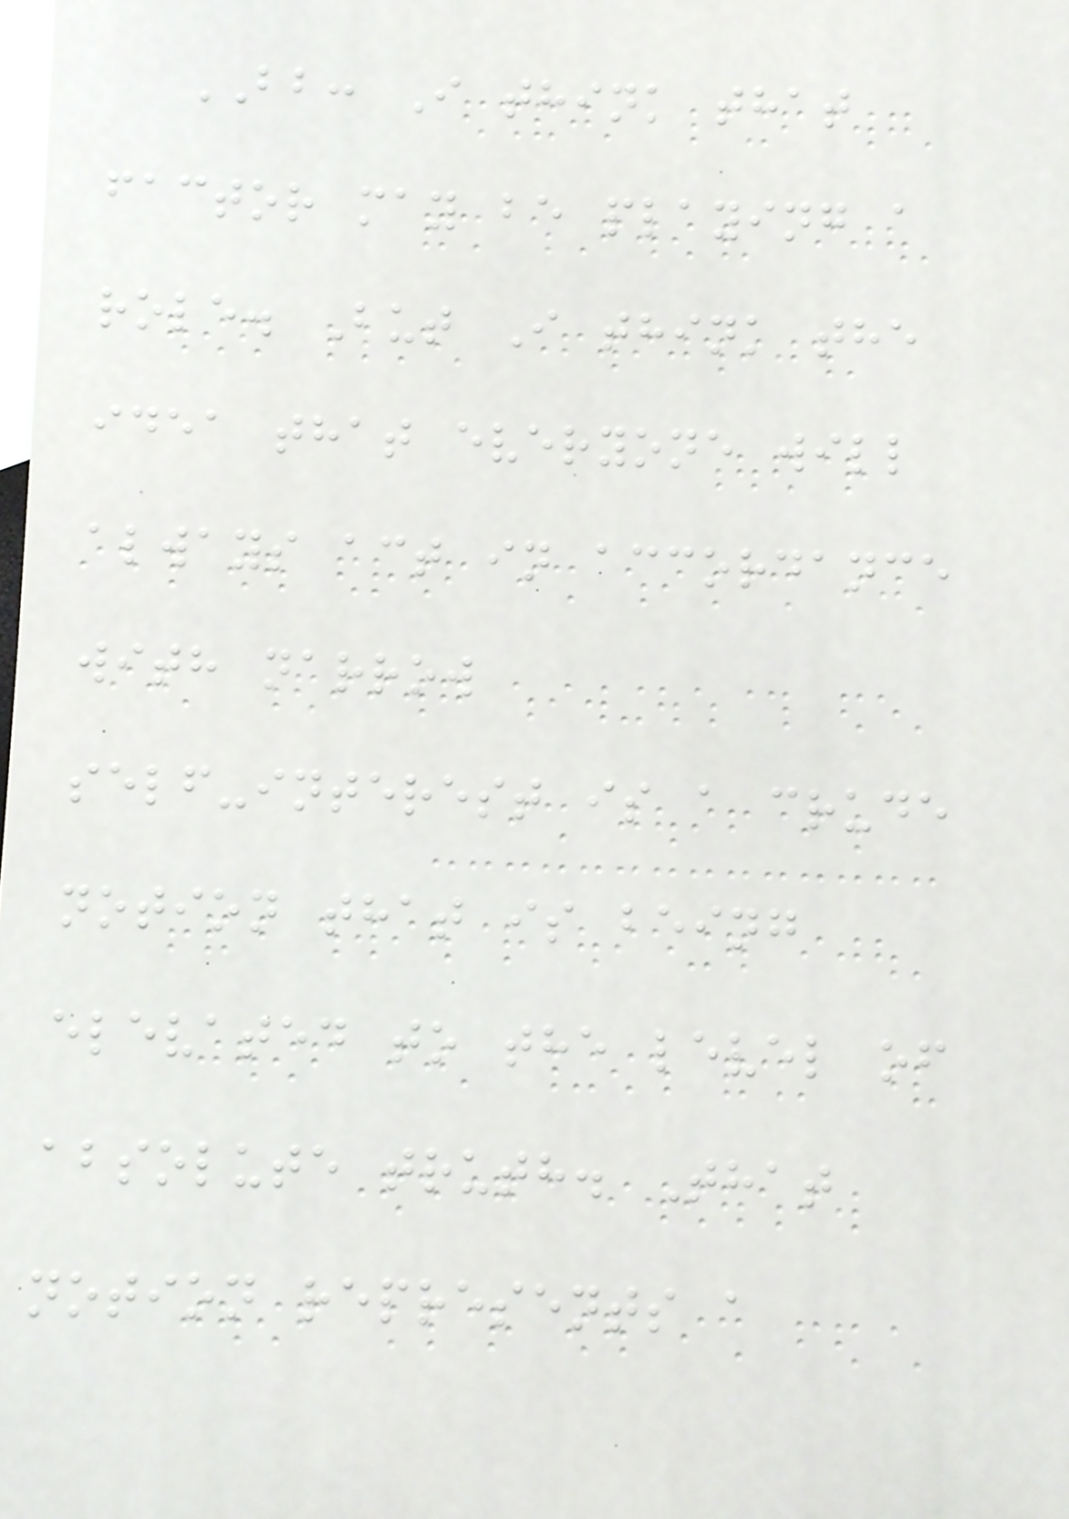BB: I think that
factor may be playing a
role. But I think the
idea that everyone will
always act in accordance
with narrow
self-interest is a crude
notion that is being
elevated to the level of
absolute truth. That
notion represents a
